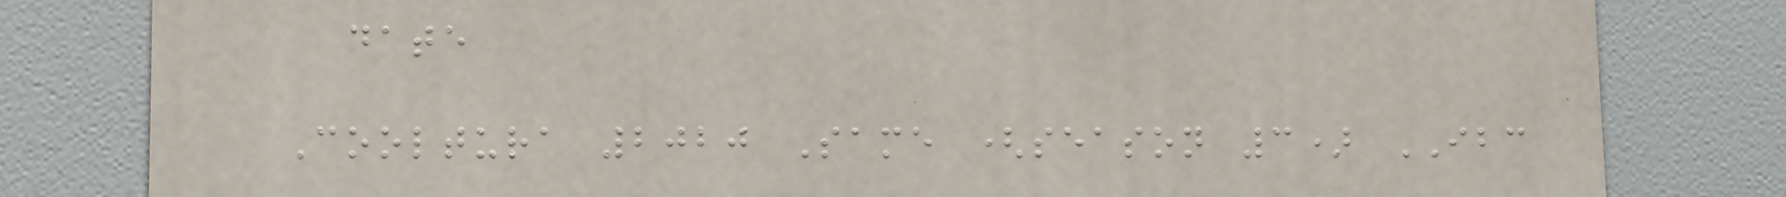date
Cooltura 2020 Same (season 3) IBC
